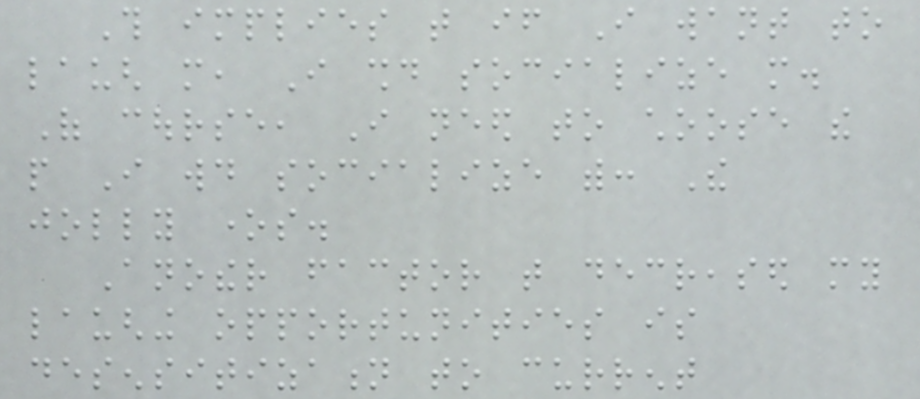This implies that if I want to
laugh more, I should socialize more.
Of course, I need to choose the
people I would socialize with: The
jolly ones.
Another factor that decreased my
laughing opportunities is
desensitization to current
